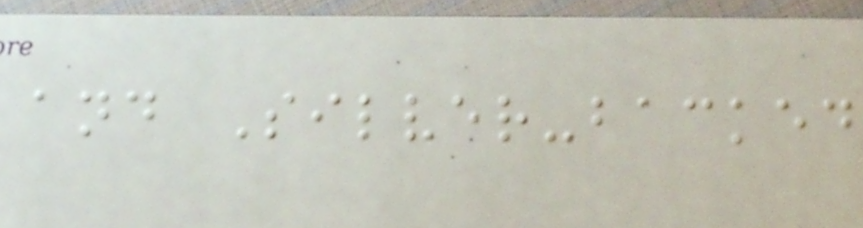and Silver-backed
